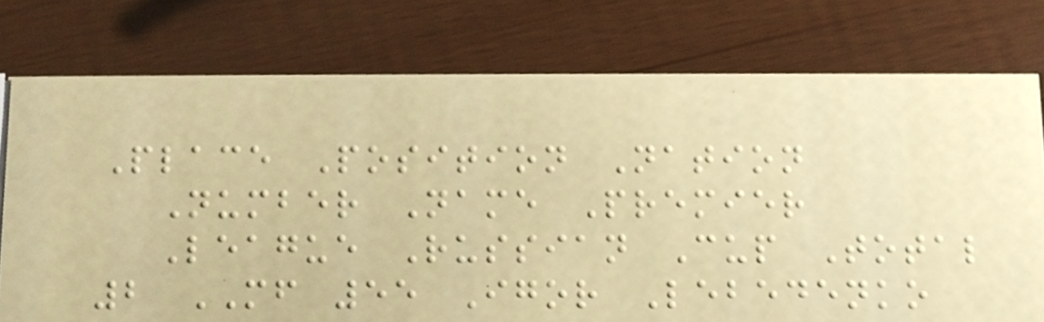Place Position Nation
Number Name Premier
League Russian Cup Total
2 MF 55 Igor Lebedenko
